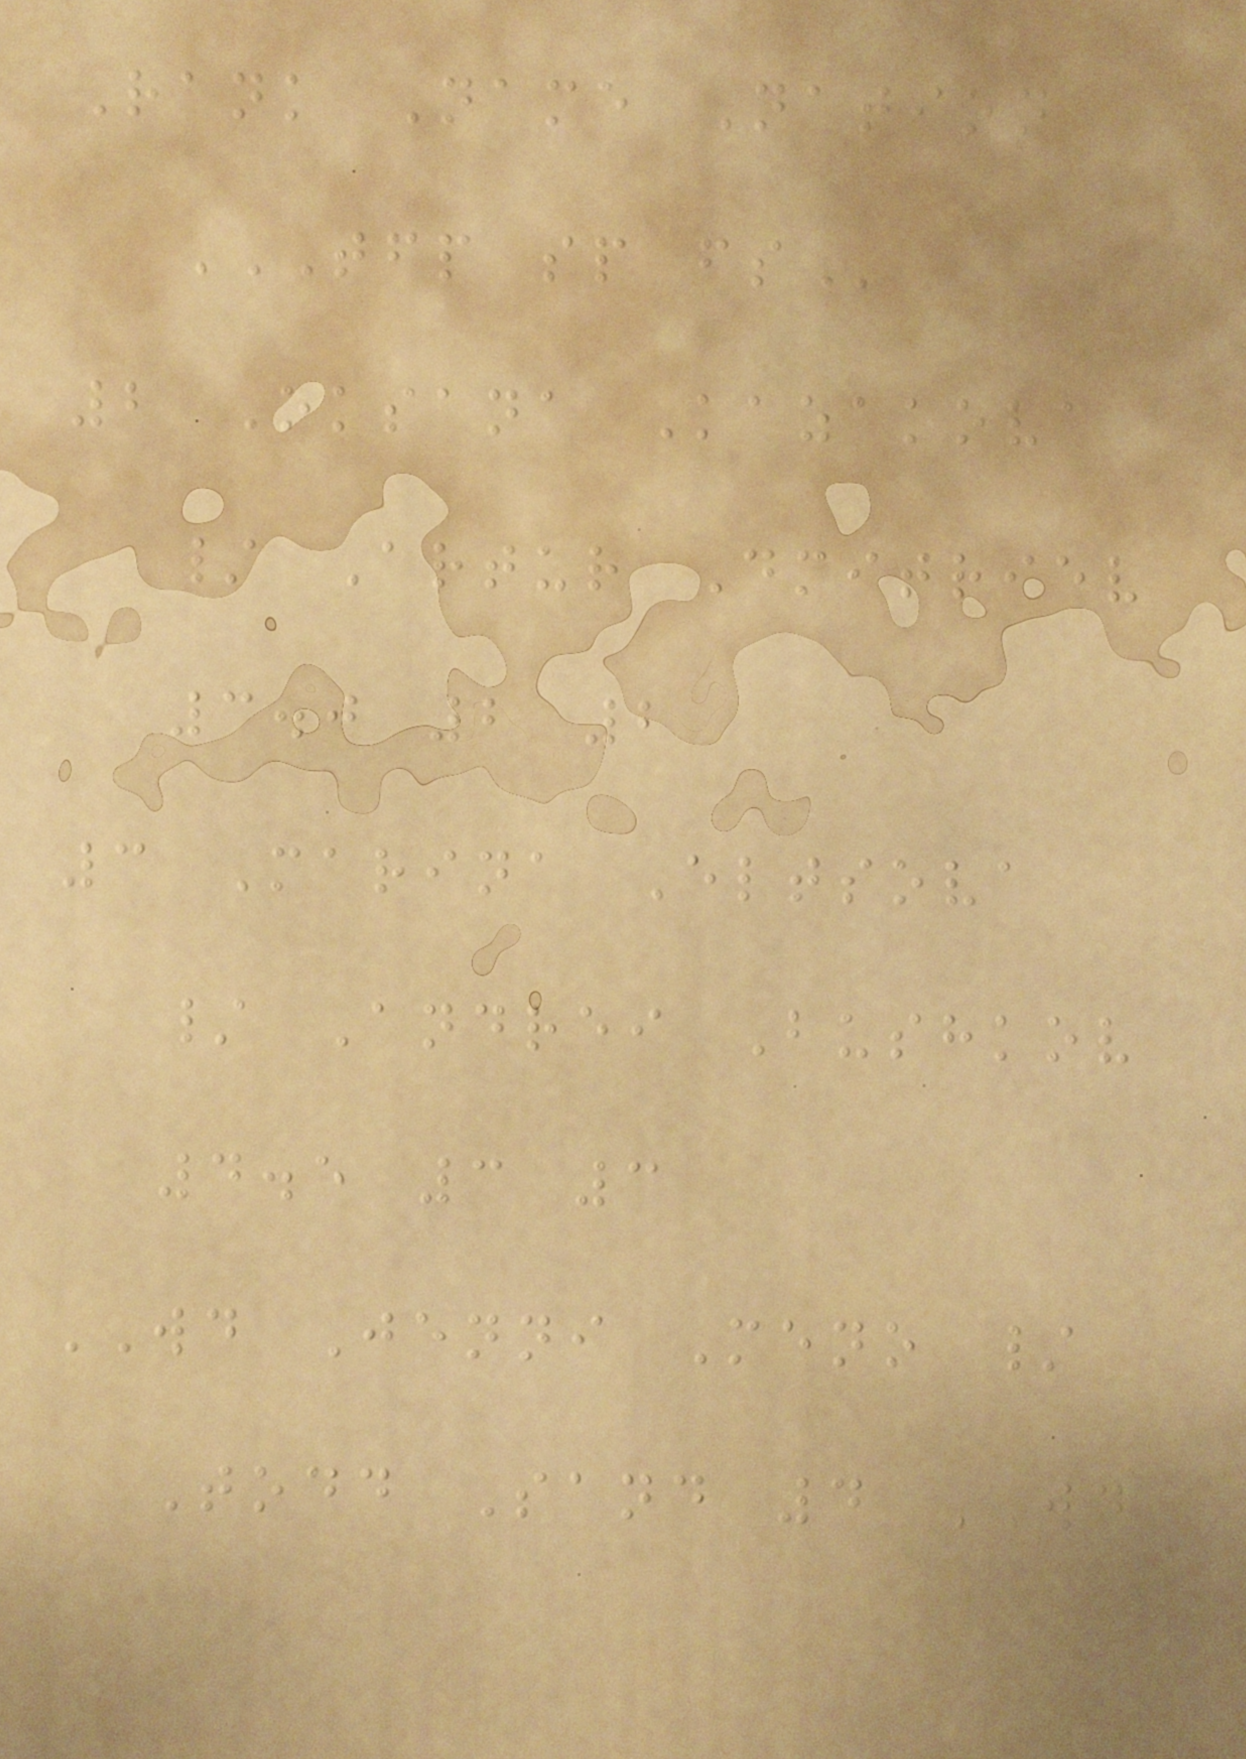Rank Name Nation
TFP SP FS
2 Oksana Kazakova
/ Artur Dmitriev
3.0 2 2
3 Marina Eltsova
/ Andrei Bushkov
4.5 3 3
WD Jenni Meno /
Todd Sand 4 WD
